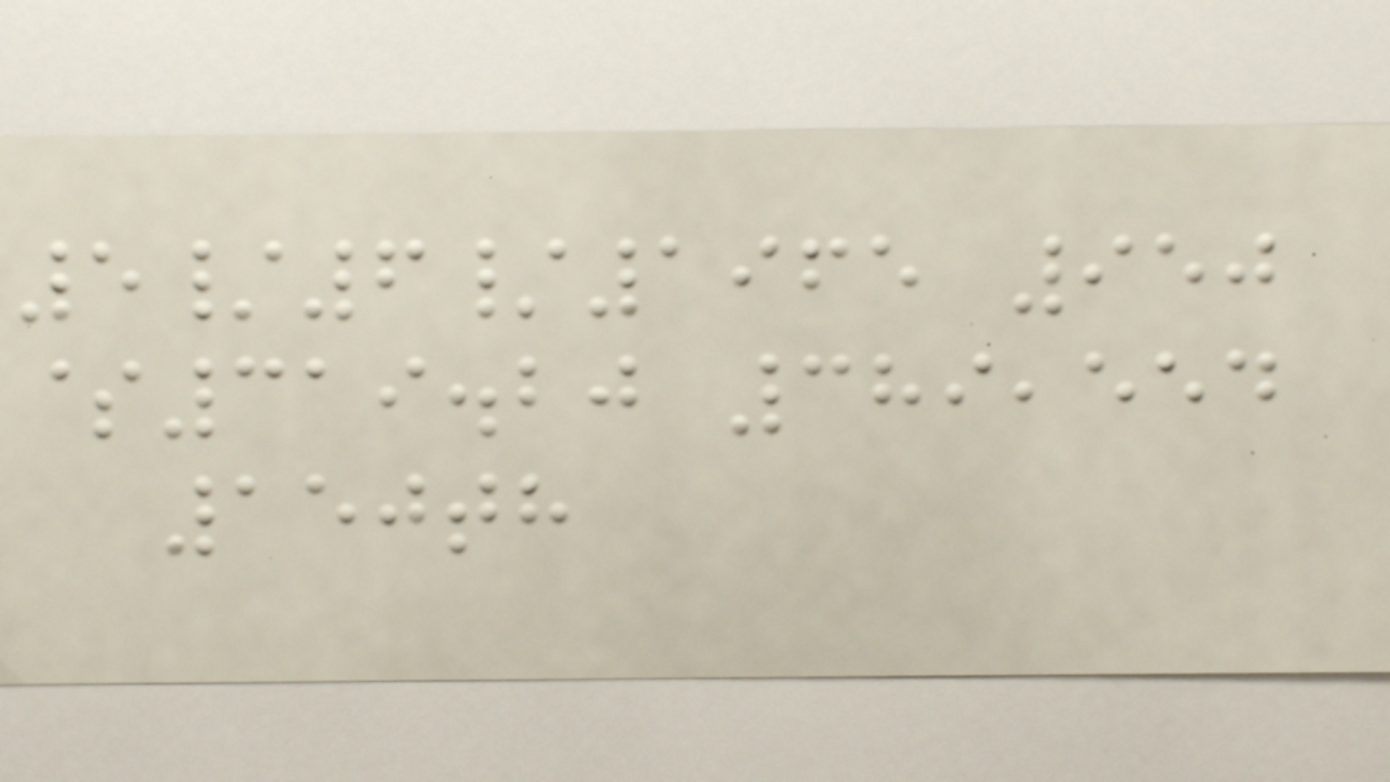5/6/1965 950
$319.20 389,554
150th
